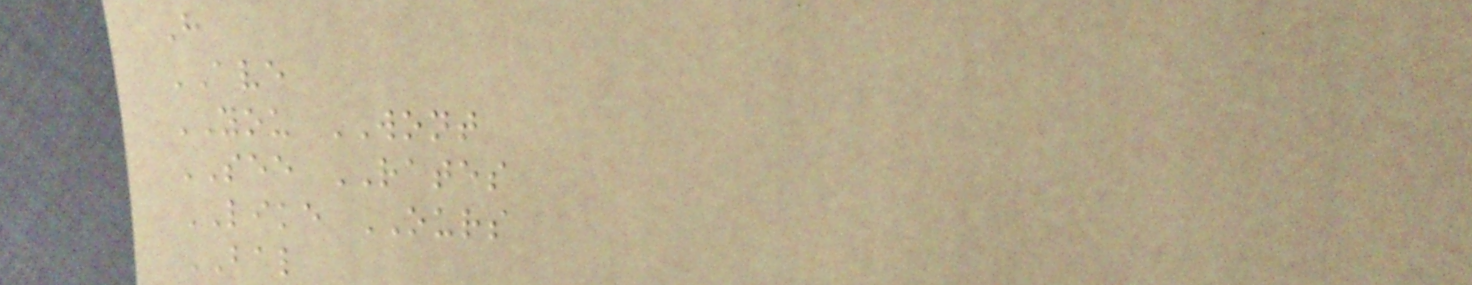H
AVE
YOU WONT
SEE RATES
LIKE OURS
BAL
